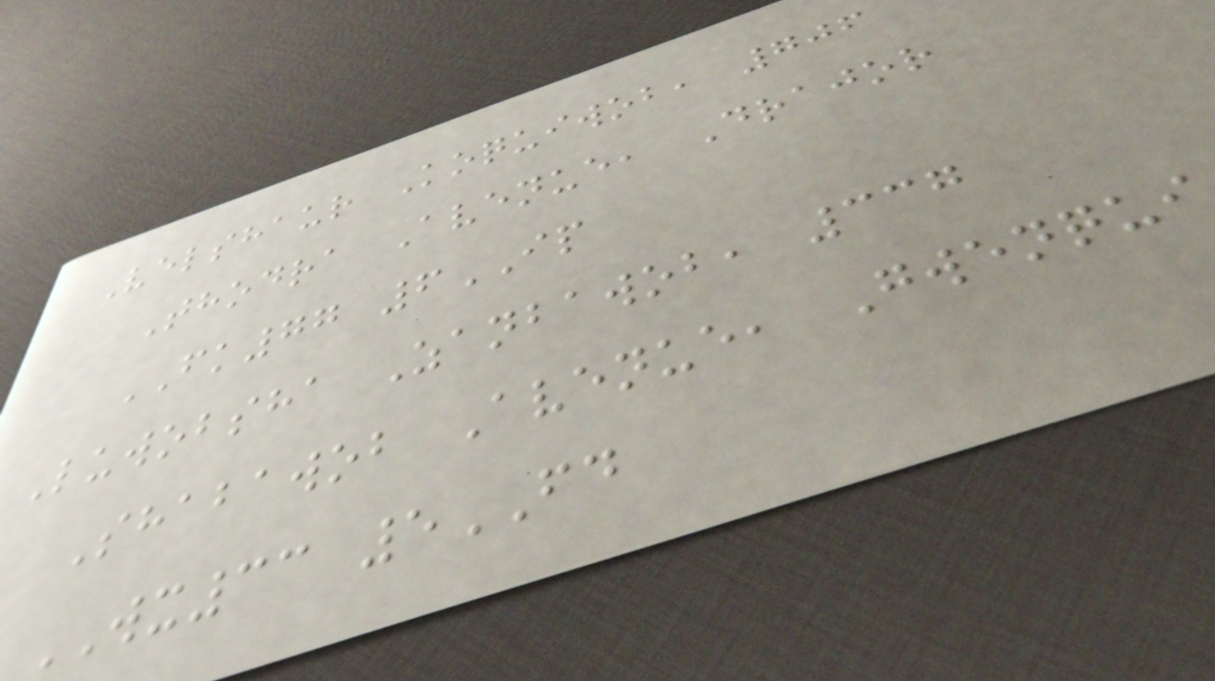Velshaur Koquiwob, 706
Thodra Avenue, Drajor
FK77 6IP
Luwobsha Zanbawob, 337
Shabawob Avenue, Gwenqui
WX33 5FD
